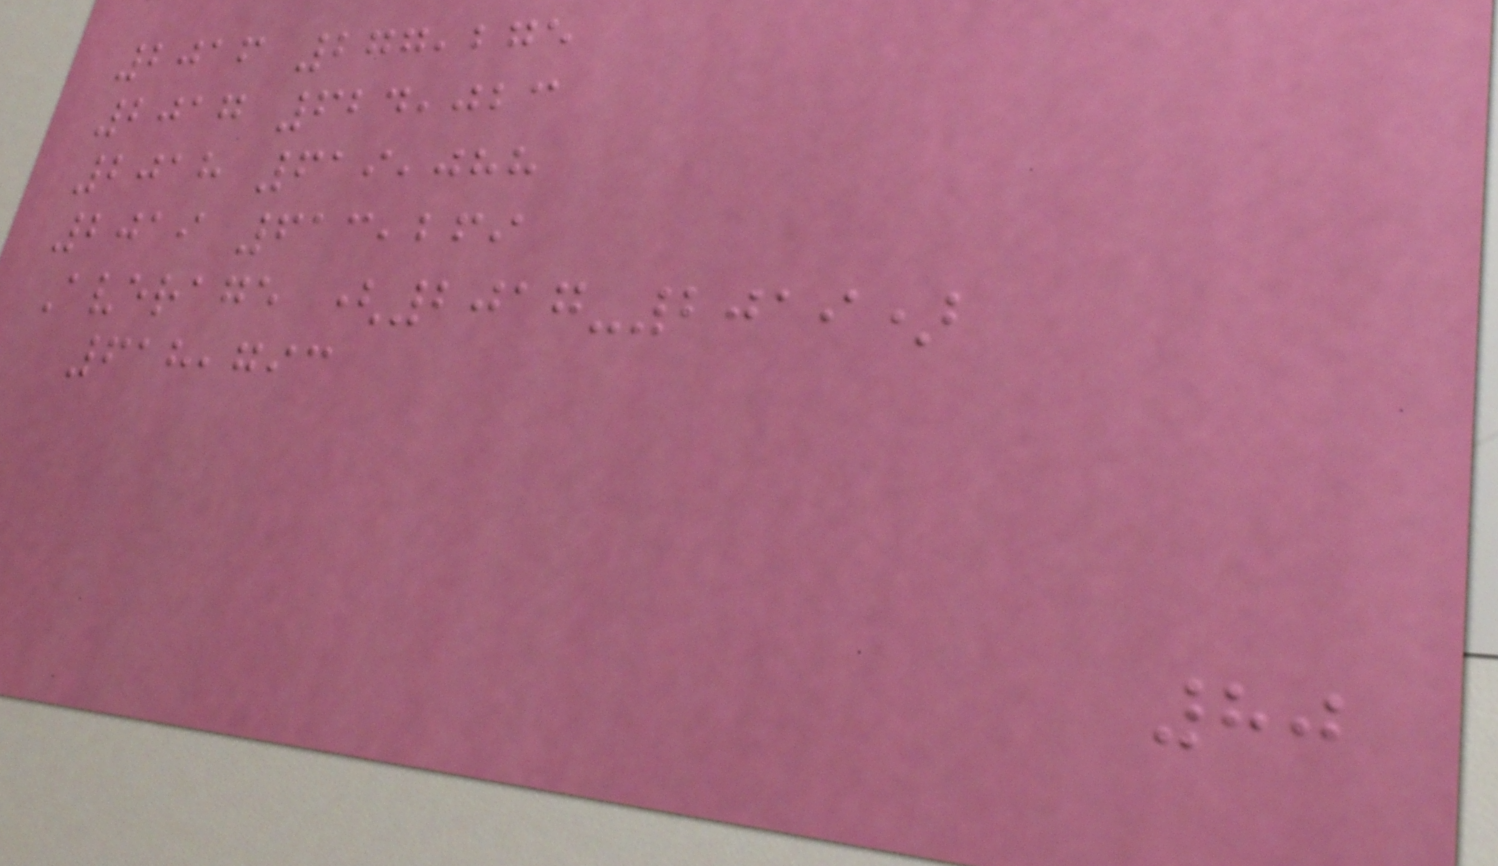2016 277,275
2017 624,023
2018 619,088
2019 613,269
Average (2017-2019)
618,793
80
